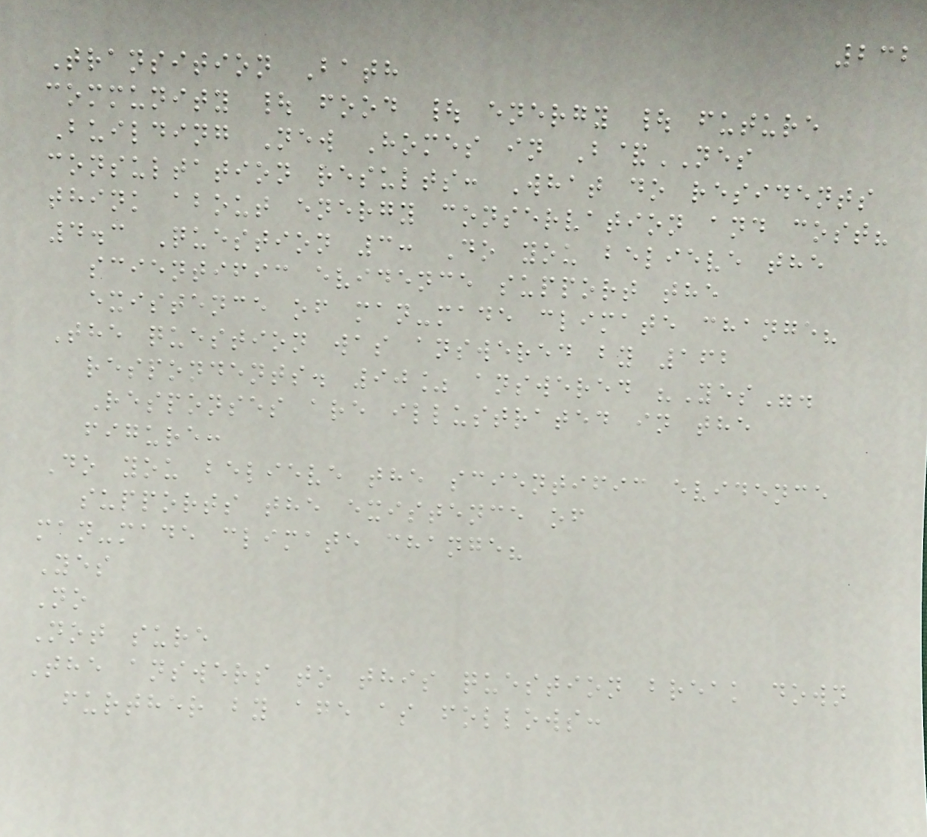232
Transition Bath
community | food | energy | future
Building New Homes in B&NES
consultation results: What do residents
think about energy conservation and cost?
4.3 Question 3: Do you believe the
scientific evidence support the
existence of man-made climate change?
The question was answered by 162
respondents. 90% answered "Yes".
Responses are illustrated in the
figure:
Do you believe the scientific evidence
supports the existence of
man-made climate change?
Yes
No
Not sure
The answers to this question break down
further by age as follows:
